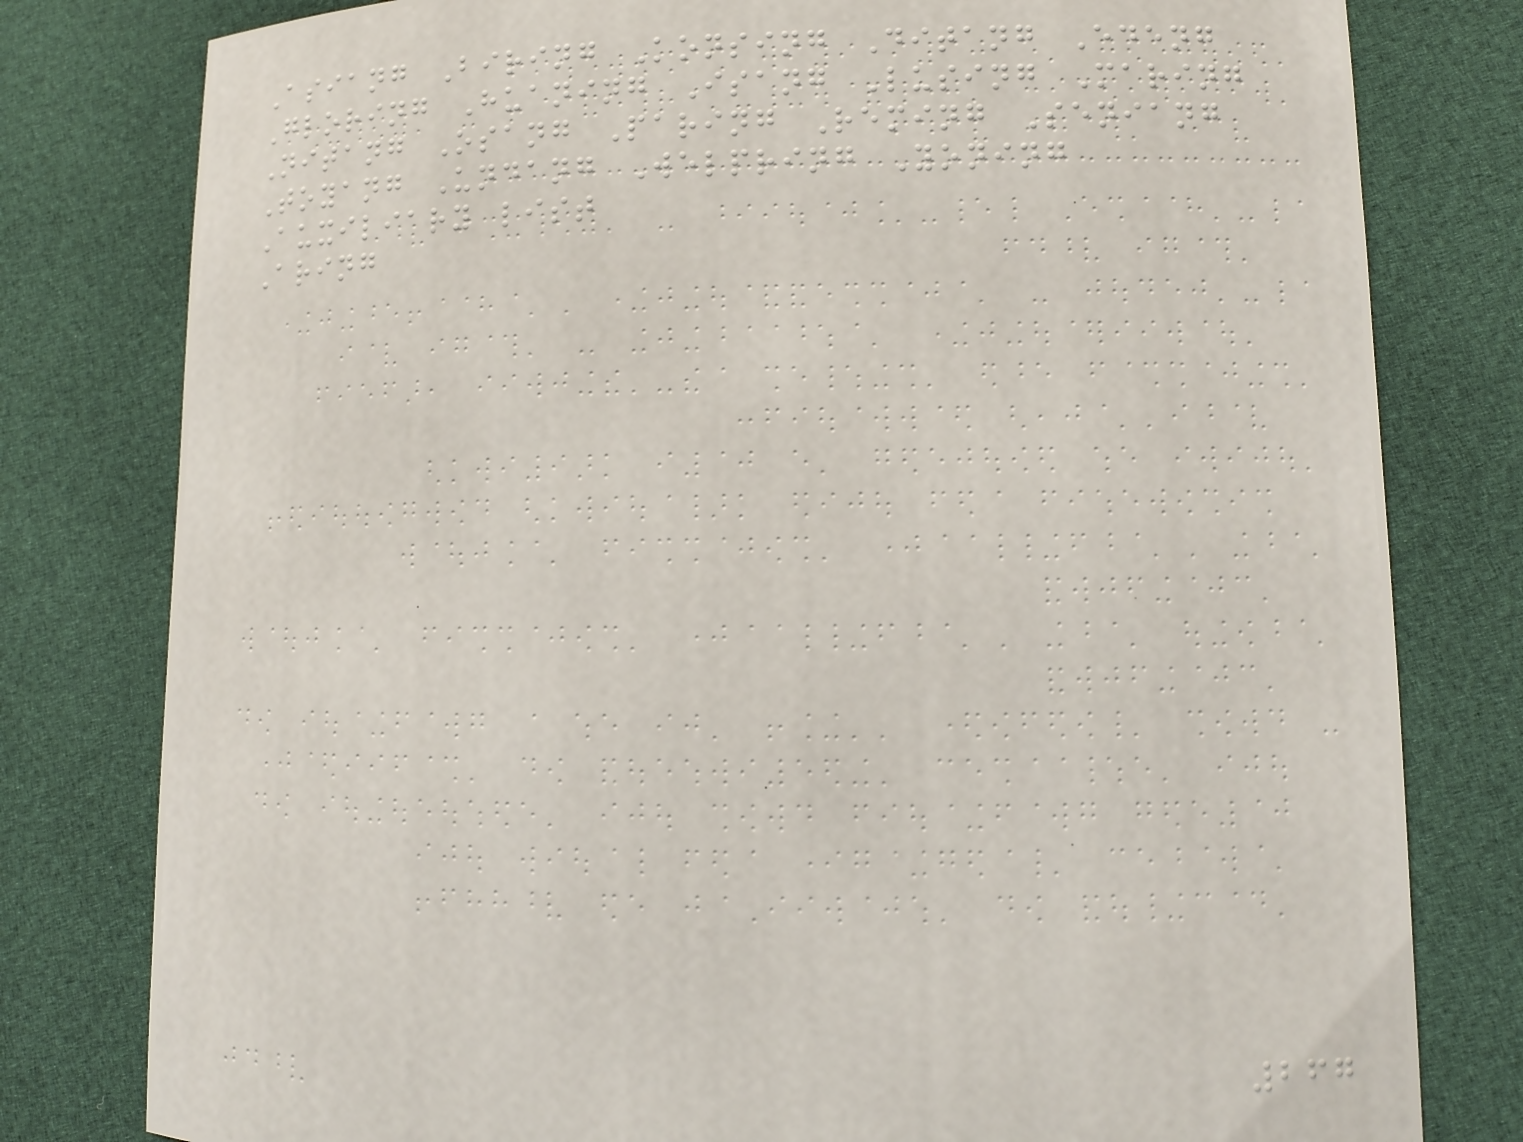Asiang Biring Konsing Ditang Edeng
Gloring Huaning Isang Lusing Maring
Nitang Osang Paring Reming Seniang
Toyang Undang Welpring Yoning
Auxiliary list
Aring
267
